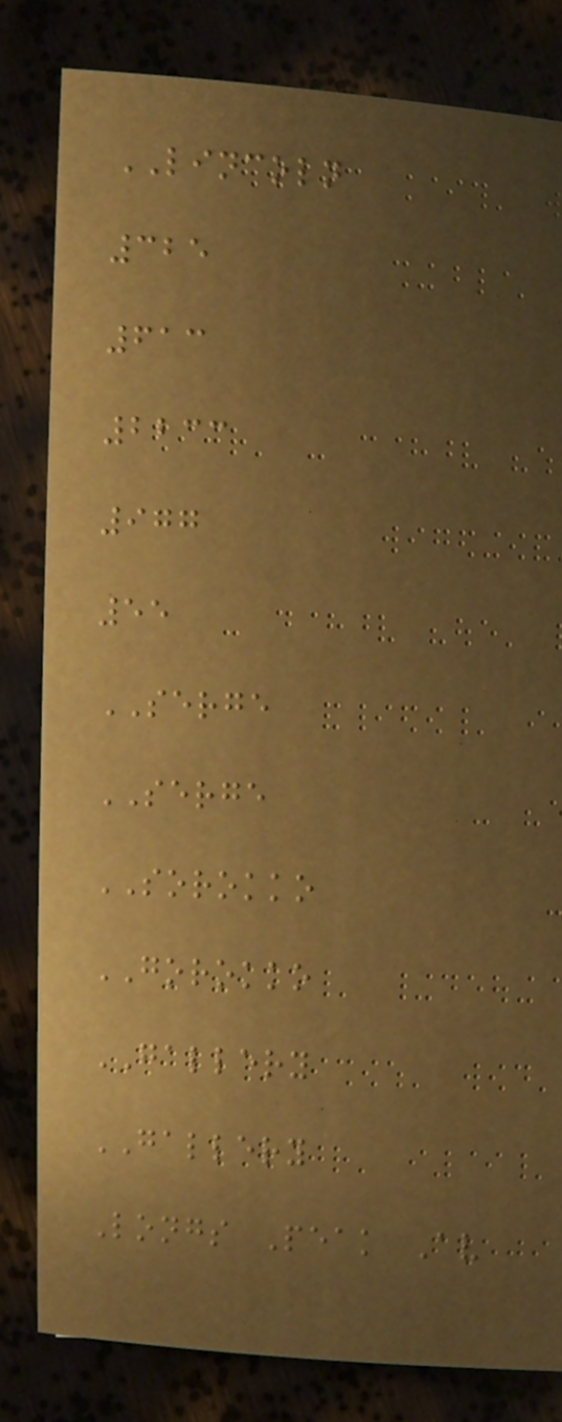LINCOLN
325
613
2233
977
55
SERGE
SERGE
SOROKKO
GOROKKO
GALLERY
GALLERY
Longs Peak Av
